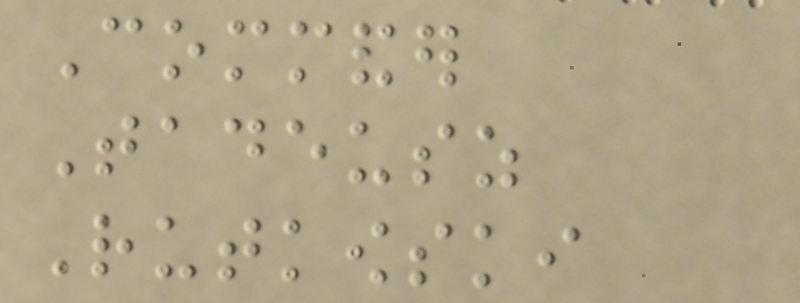Commander
Tadeusz
Rutkowski
